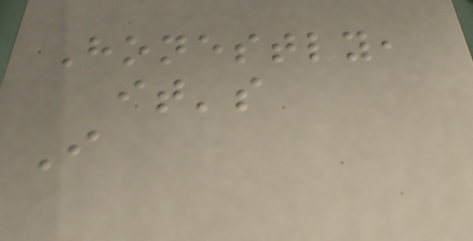Honestly,
it's
I
